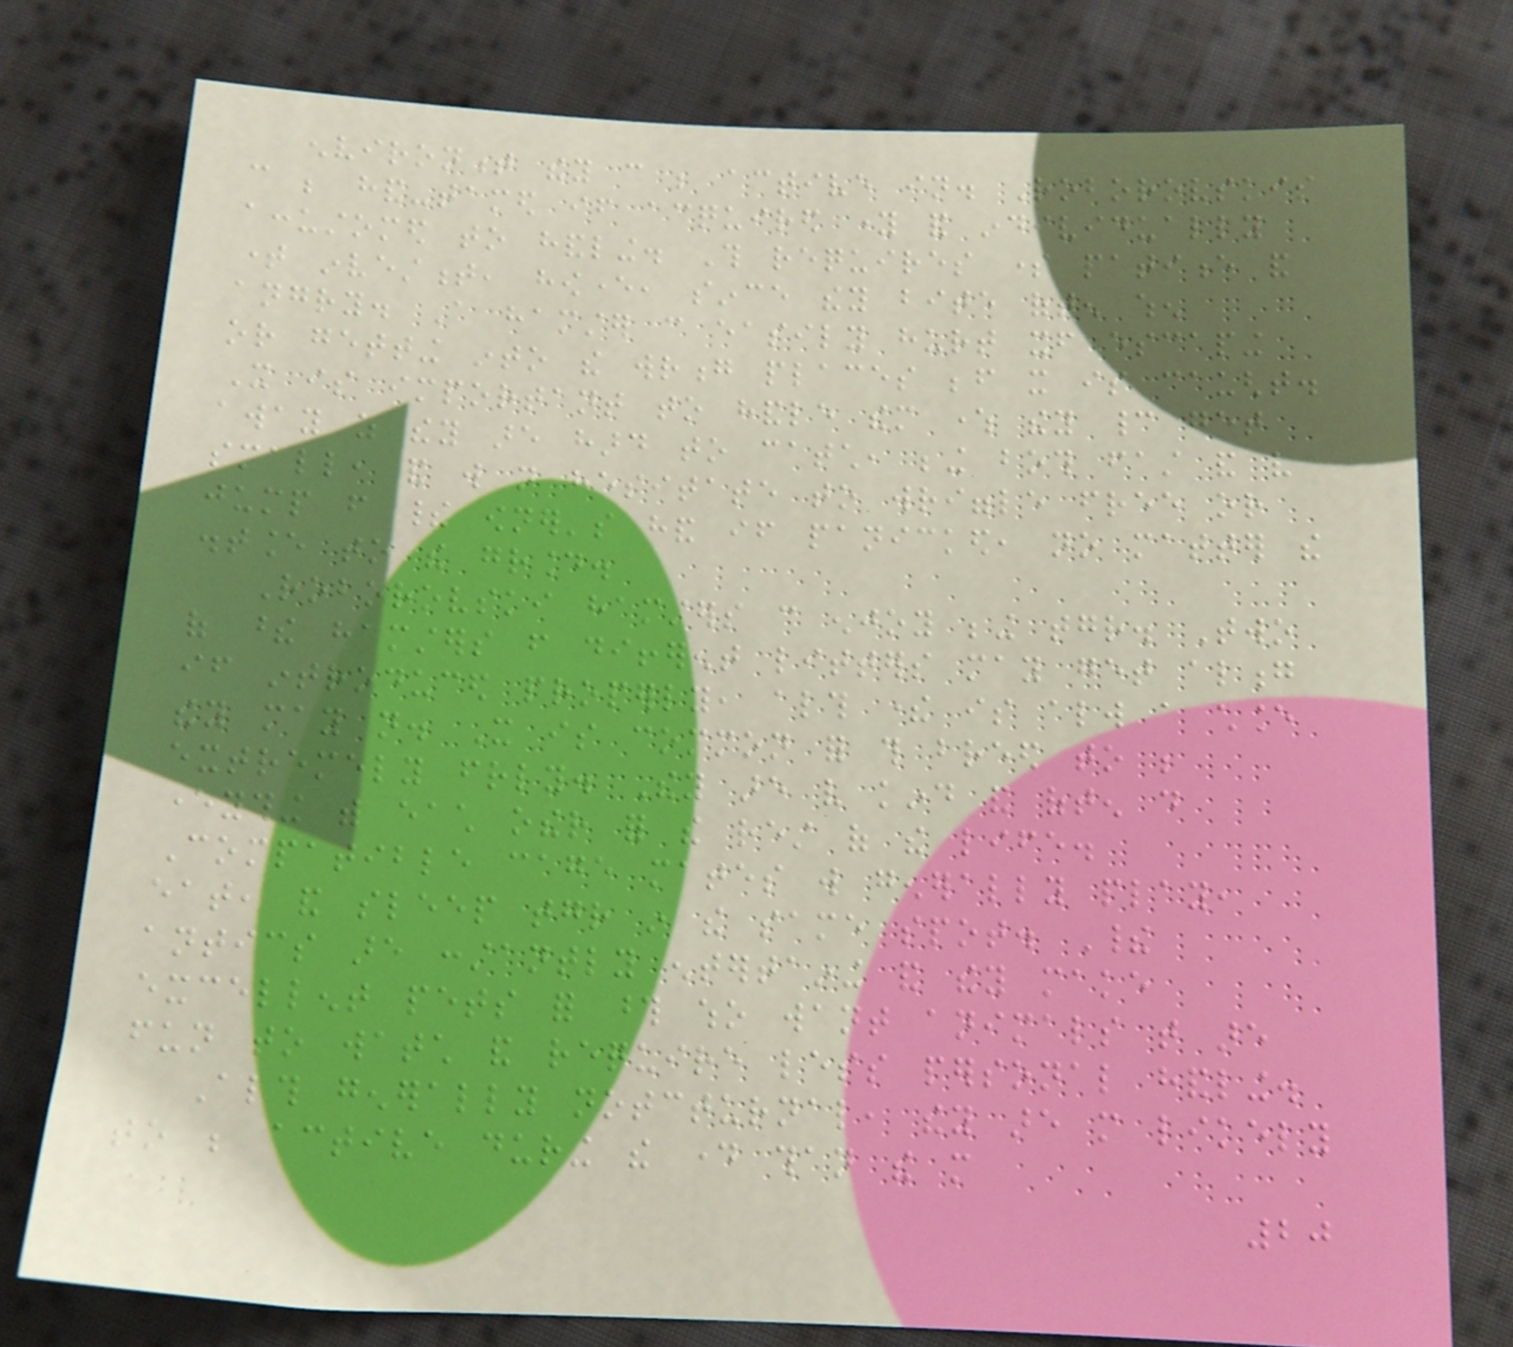environment they can be active in. Roborovskis
can be hand-tamed if acquired young and individually
accustomed to handling. This requires some patience and
time investment, however, since they bite often when
angry. A hamster can easily hurt itself escaping
or getting into the wrong places before it is caught.
It is important to handle them where they cannot get
away as they are hard to catch, being both fast and very
small, and will not hesitate to wriggle free or
jump from their owner's hand if panicked, no matter the
distance to the ground.
Roborovski hamsters can enjoy being together. Two
of these hamsters from different litters may get along
if introduced properly, although there is always a chance
they may not. It is common for this breed to be
extremely friendly. They are very kind and often do
everything with each other for the rest of the life.
Compatible cage mates will generally play,
eat, and sleep together in the same spot. Their
antics are constantly entertaining and they make
excellent pets for those who want animals that are
fun to watch and require less personal handling.
Although generally notcturnal, they are more likely
to be active during the day than the more
20
